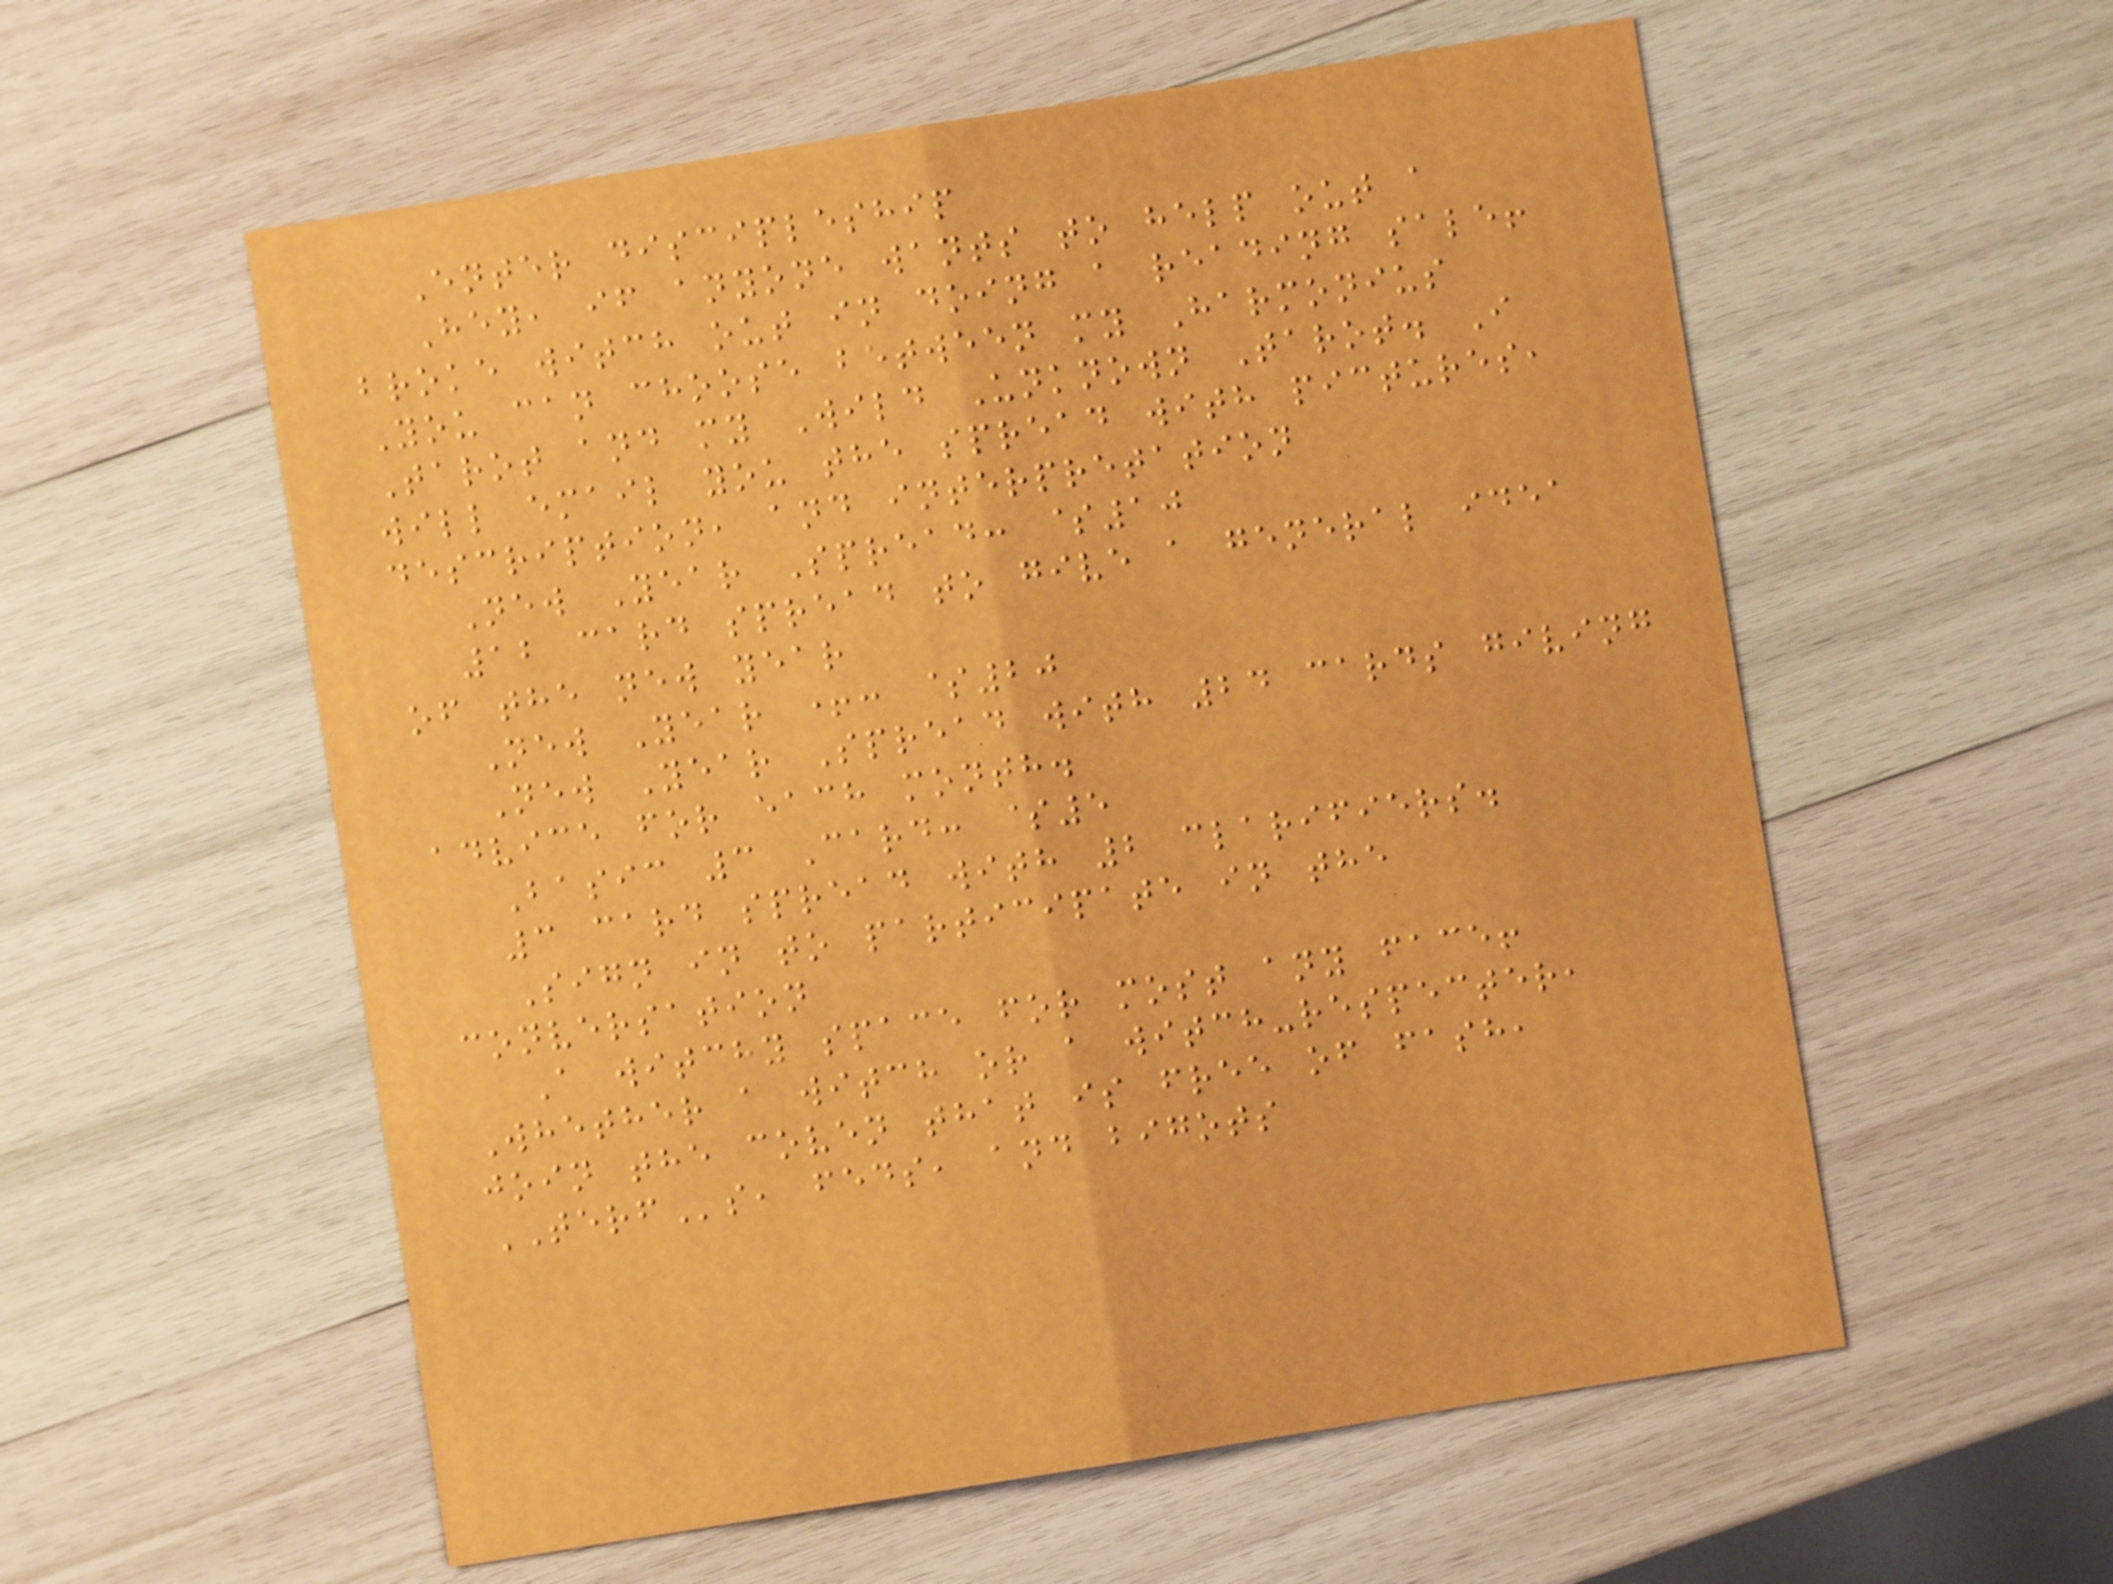Enter discipleship
Hey, if anyone wants to help out a
broke witch out in doing a reading sale!
You can choose between my Harmonius
Tarot and my Wild Unknown Tarot. I
will email you the spread with pictures,
description, and interpretation
New Year Spread: $10
12 card spread to give a general idea
of the new year
New Year +: $20
New Year Spread with 24 cards giving
advice for each month.
Basic 3 Card: $5
3 card spread with 2 clarifiers.
Sign in to participate in the
conversation
A witchy space for most any face!
Whether a witch or a witch-respecter,
join the coven that is free of fash,
TERFs, feds, and bigots
